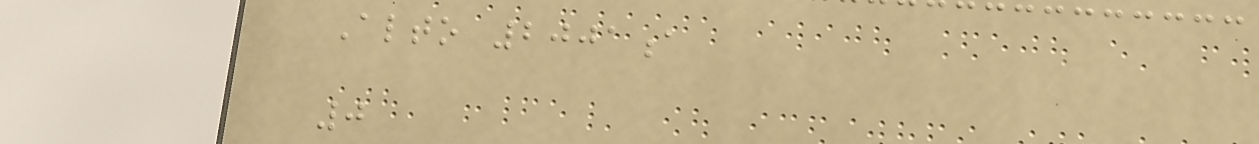Alto 2001a
0
